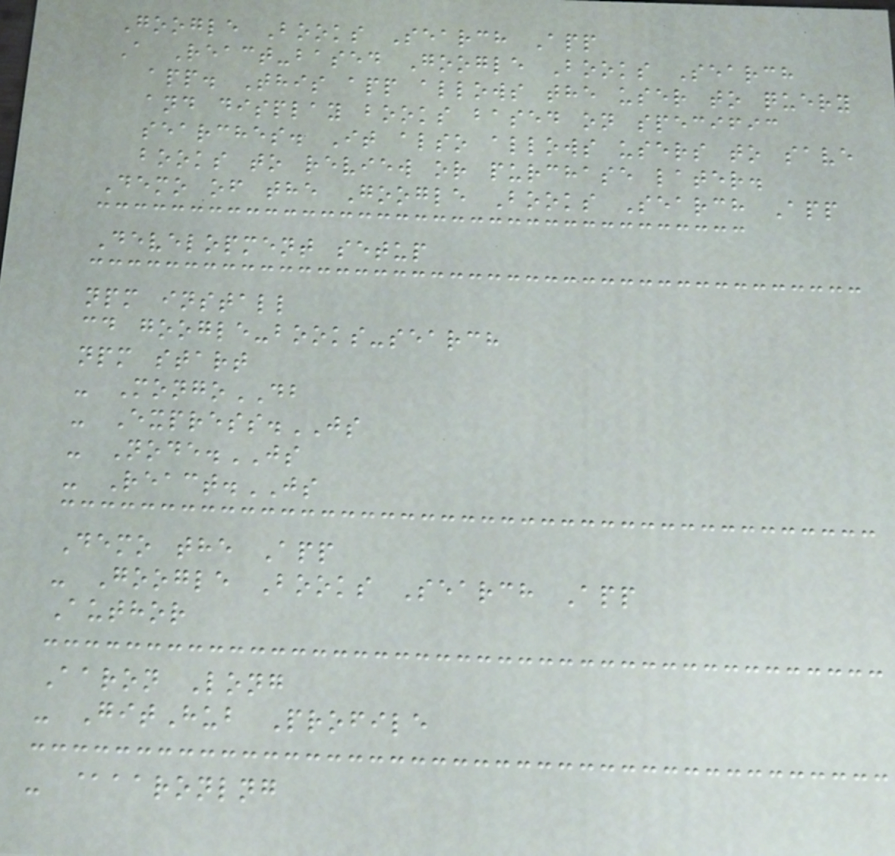Google Books Search App
A React-based Google Books Search
app. This app allows the user to query
and display books based on specific
searches. It also allows users to save
books to review or purchase later.
Demo of the Google Books Search App
Development setup
npm install
cd google-books-search
npm start
- MongoDB
- Express.JS
- Node.JS
- React.JS
Demo the App
- Google Books Search App
Author
Aaron Long
- GitHub Profile
- @aaronlng
